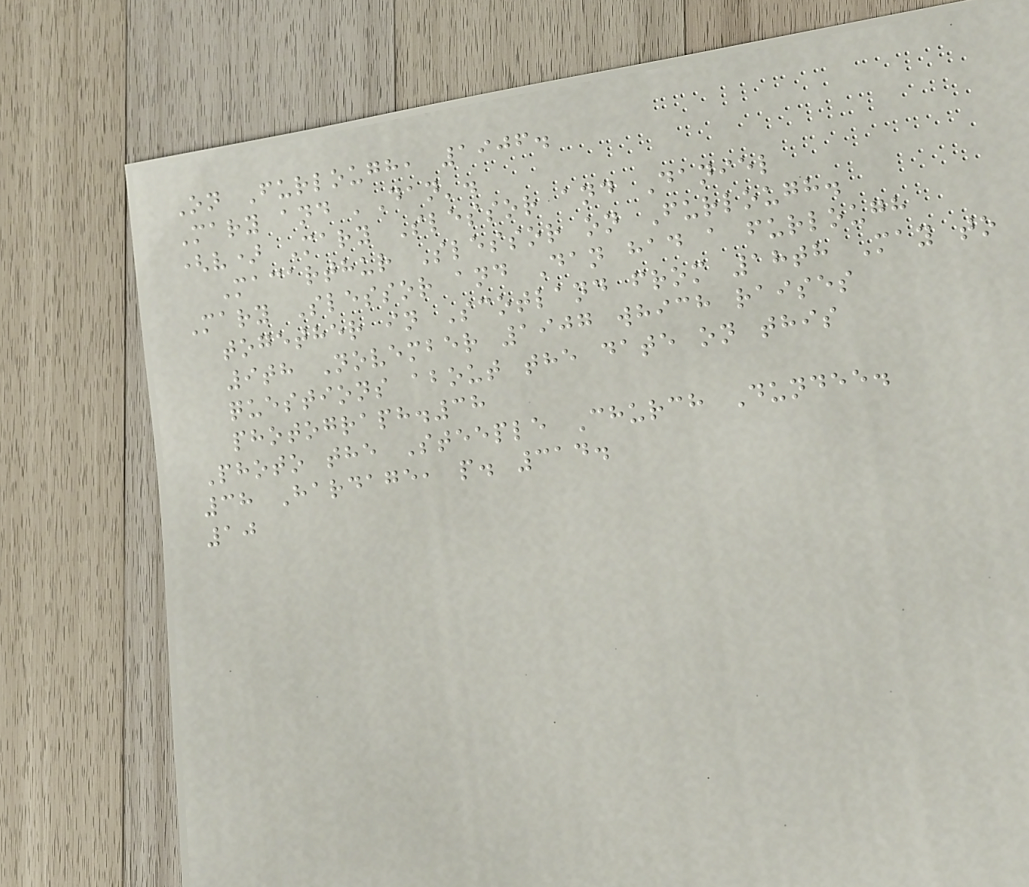On Furlough, 1906.
Mary and 'Dan'.
(v) Mary Slessor and Daniel
Macarthur Slessor on Furlough.
Mary Slessor and Dan had a furlough
together in Scotland from 18th May to
9th November 1907 which raises
questions about the date on this
photograph.38
Photo the Steeple Church Dundee.
38 Hardage, p. 314.
10
